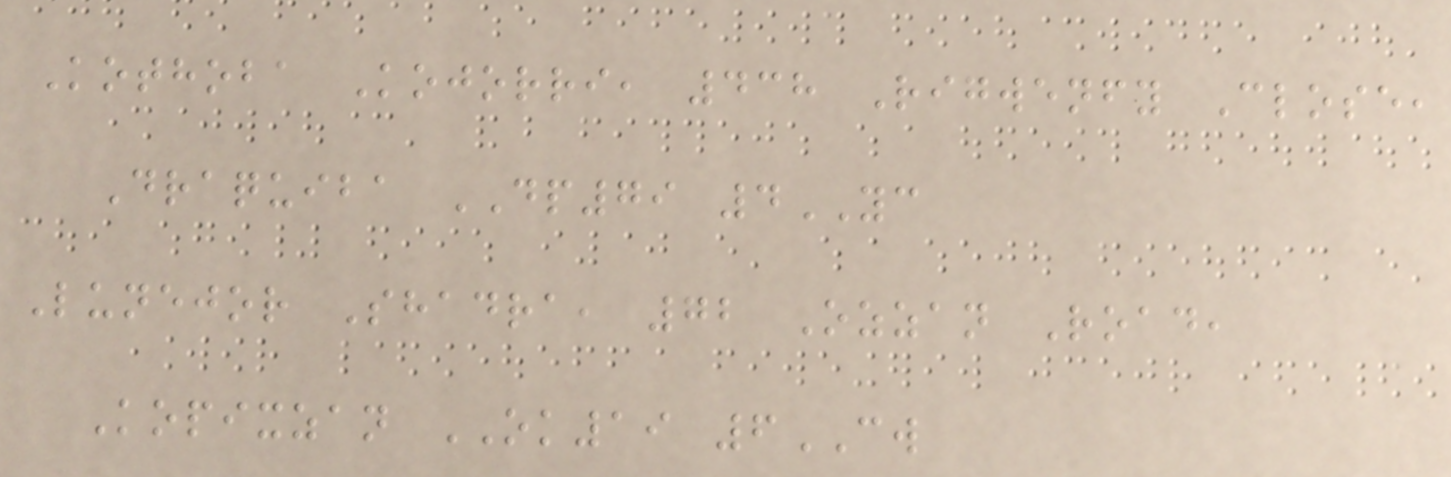Kothoba Kojorri, 438 Rigwenfy Close,
Draquiba DP79 4YC
Lunejor Shadra, 72 Ozzan Road,
Kopixzan OK19 6CW
